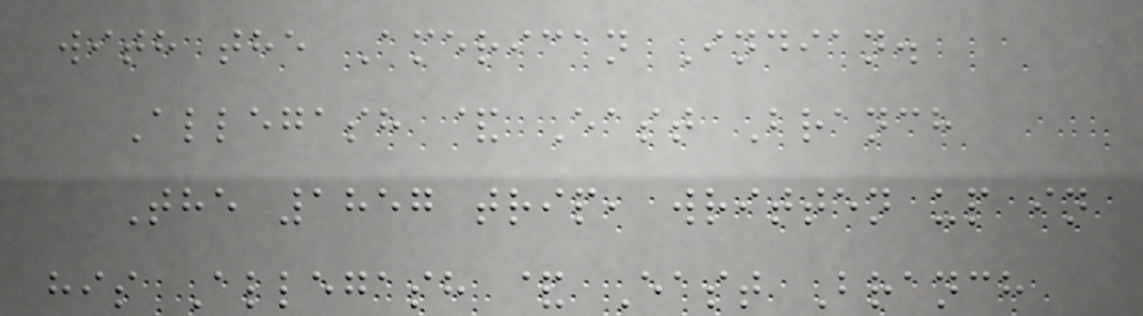with the American Indian.
Allegash & East Branch
The 1857 trip, written up in
his Allegash & East Branch
